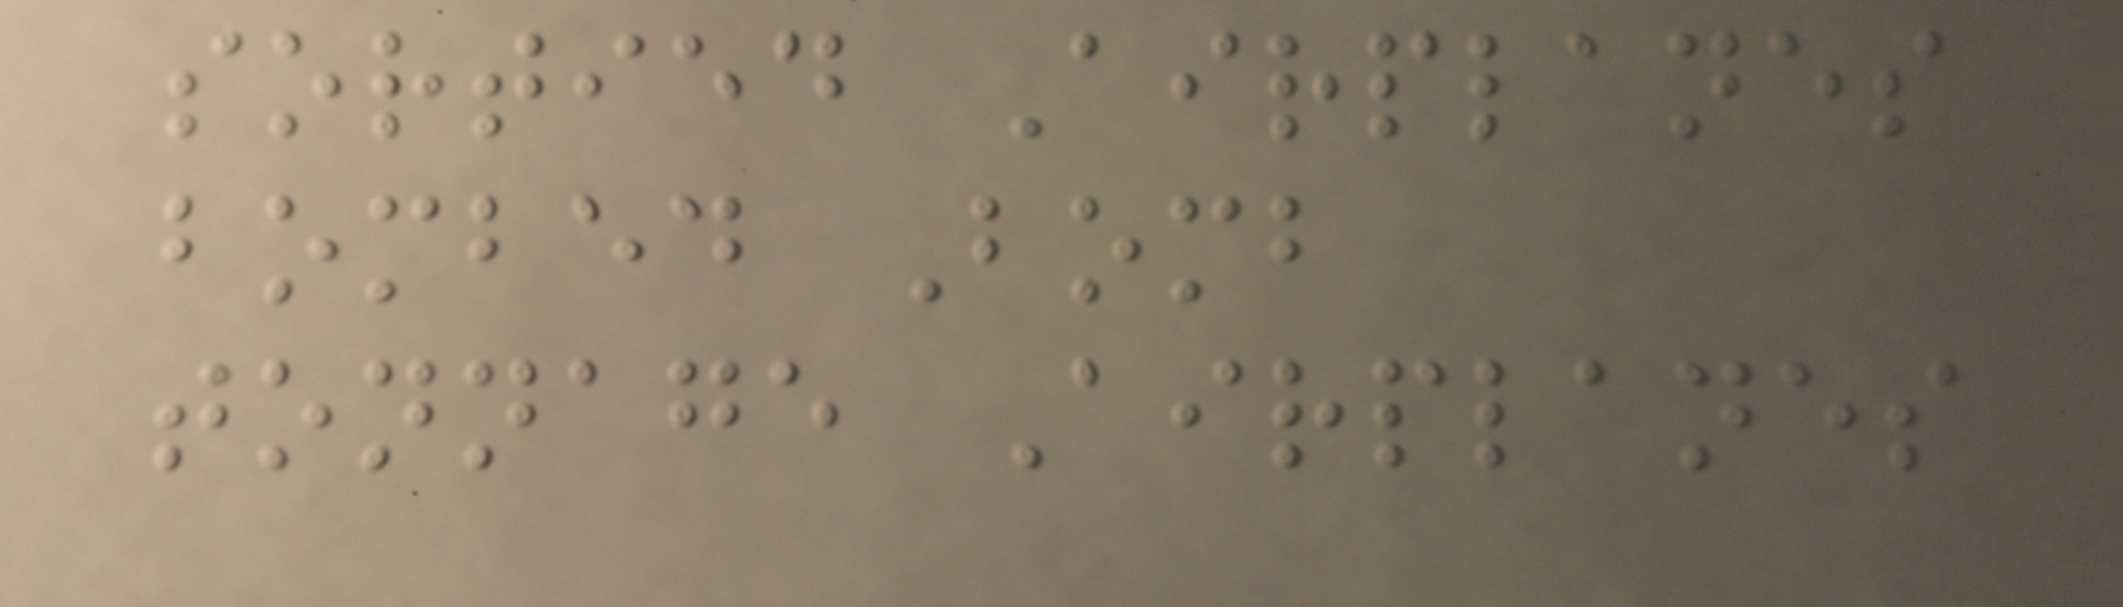sortied Airplanes
bombed Bomb
tonnage Airplanes
